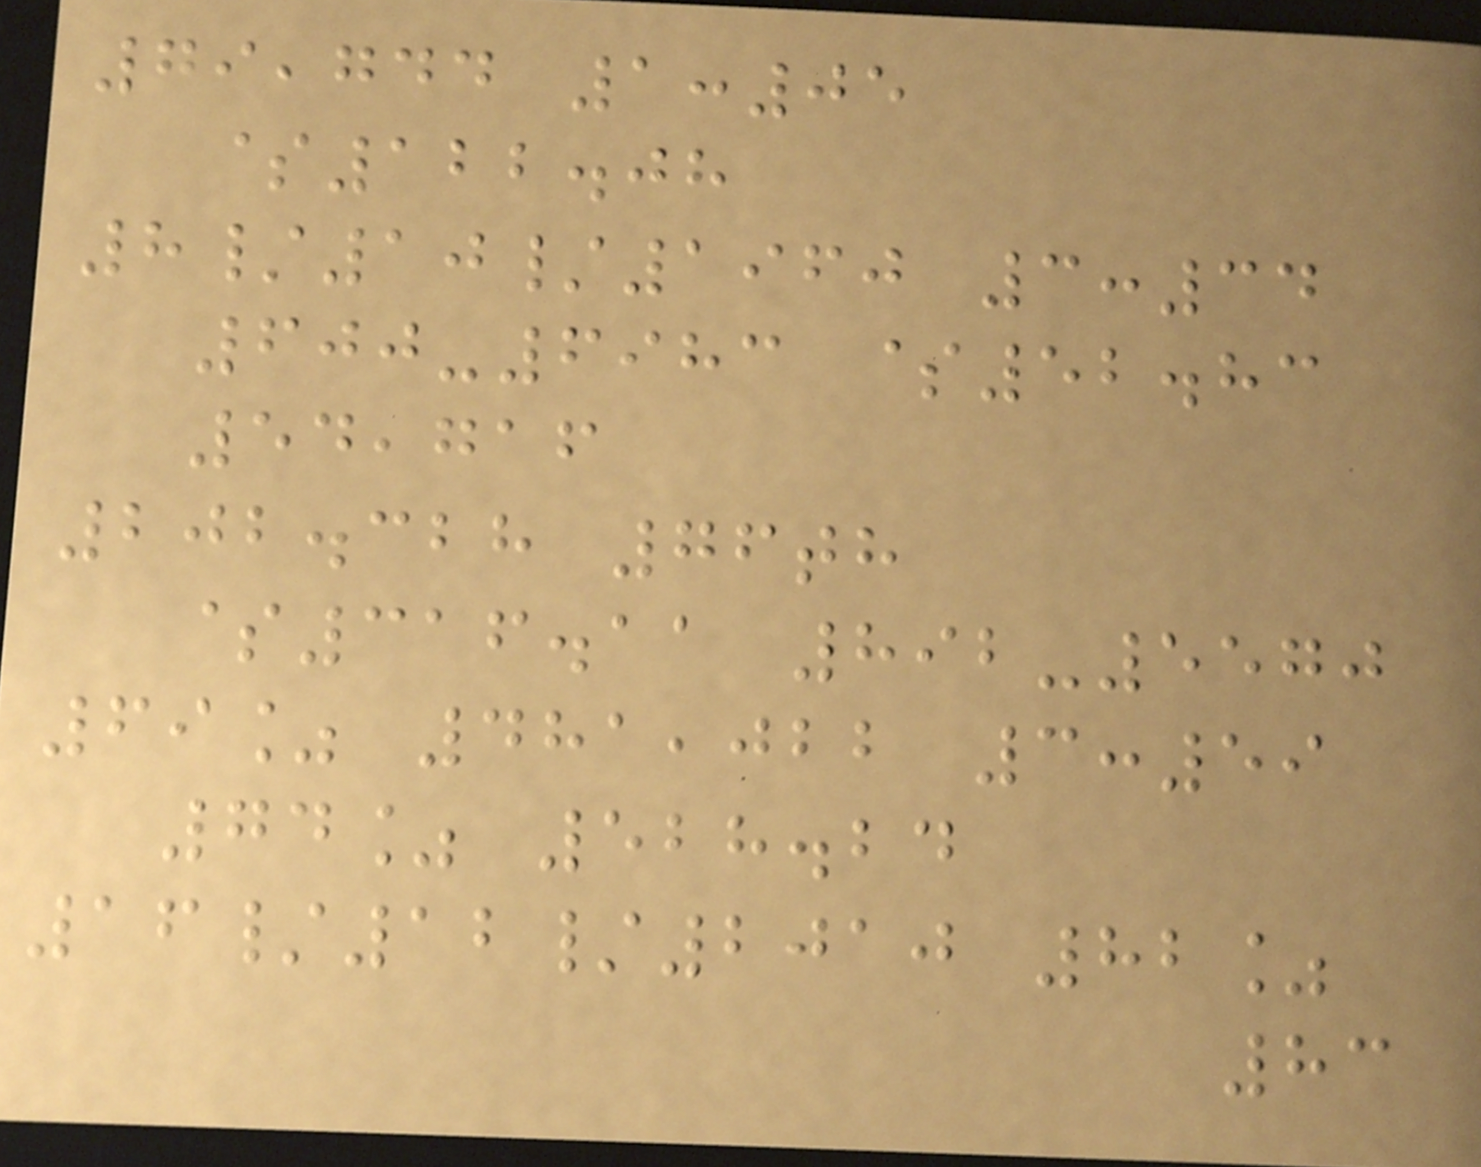79,744 1:05
$122.08
8/10/1960 3:34
600-6983 $52.83
54,716
202.328 76th
$316.11 892-5570
69% 481,022 3:59
74% 528.24
16/12/2010 82%
83
